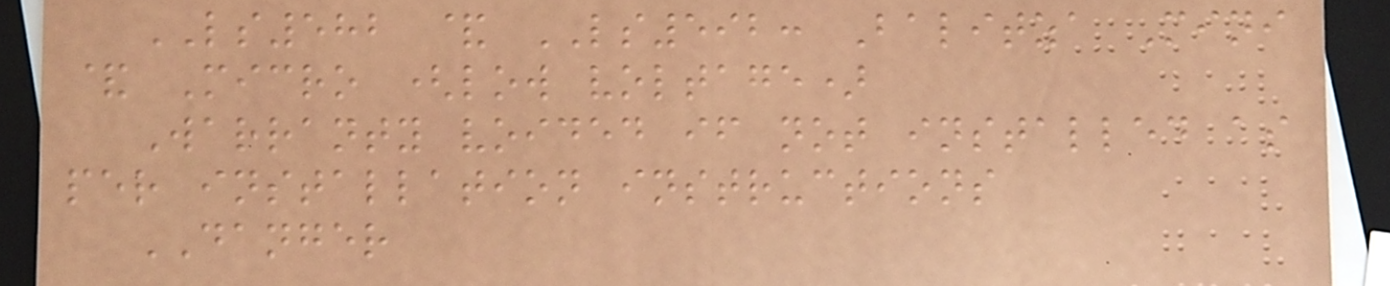LS582 & LS592: Balitza Mini
& Micro (low voltage)
Warranty voided if not installed as
per installation instructions
DANGER
